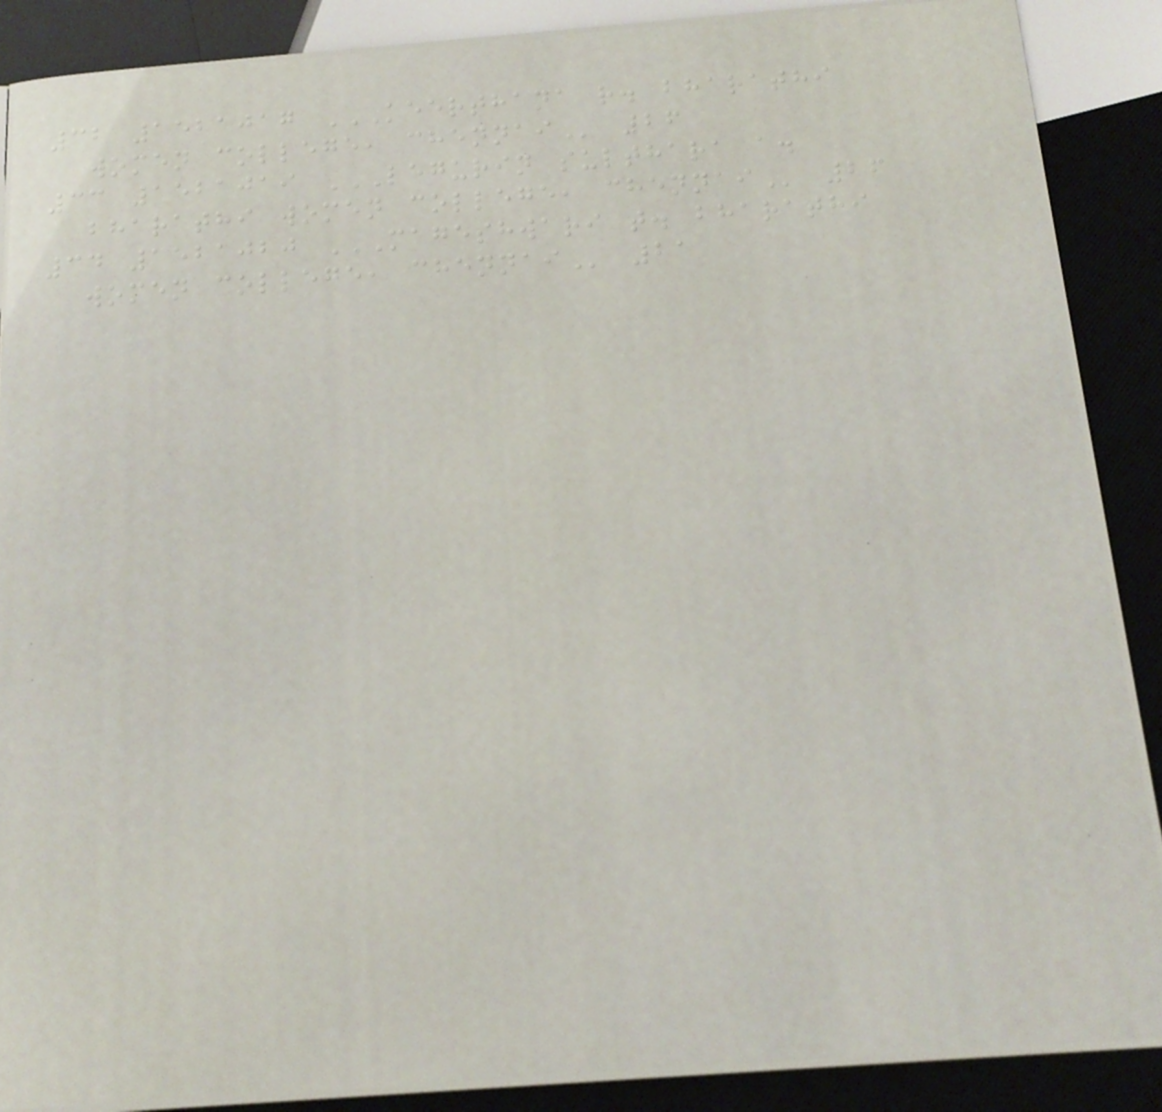32 1521017 KEERTHANA R. BHARATHI
WOMEN COLLEGE, CHENNAI 26
33 1521019 LEGURIN SULTHARA A.
BHARATHI WOMEN COLLEGE, CHENNAI 26
34 1521020 MAGESHWARI T. BHARATHI
WOMEN COLLEGE, CHENNAI 21
